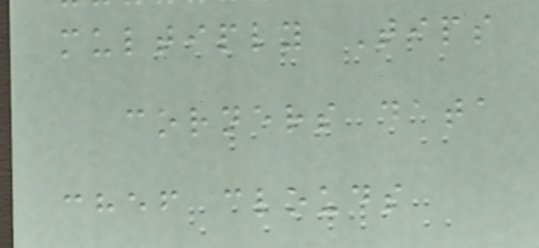multiply Tips
corners data
chef clouds
